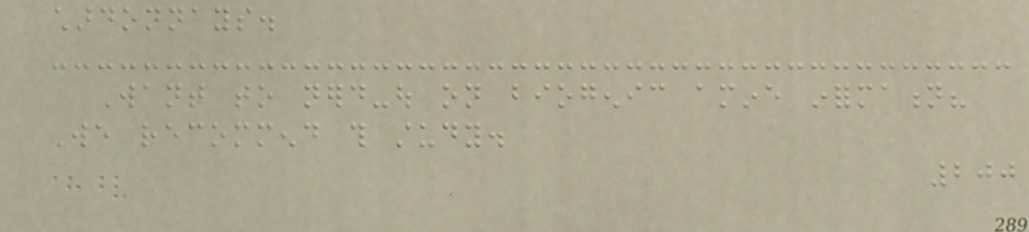chardonnays.
Want to nerd-out on biogenic amine information?
We recommend this study.
200
